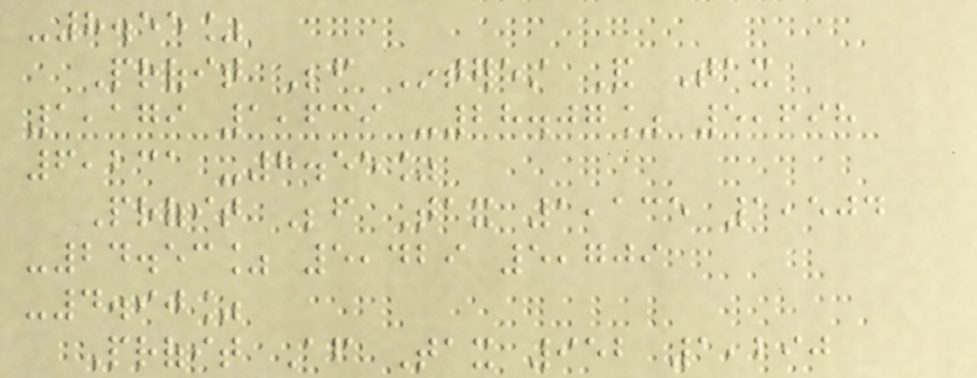-8.55%
Profit Before Interest And Tax
1,179 1,639 -28.07% 5,698
6,231 -8.55%
Profit Before Tax 1,135 1,504
-24.53% 5,429 5,709
-4.90%
Profit After Tax 952 1,290
